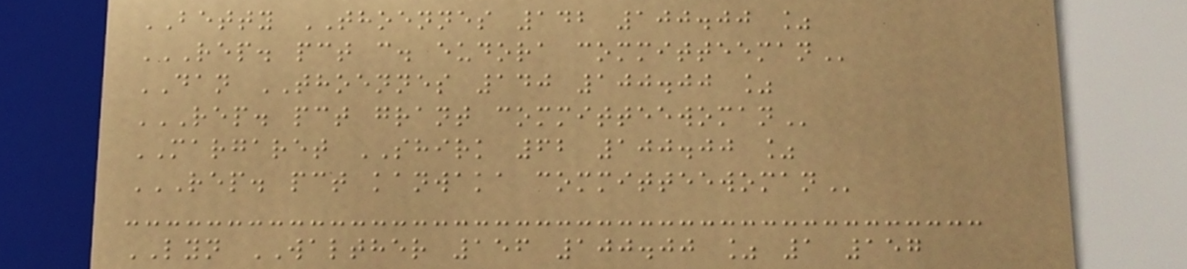BETTY THOENNES 142 100.00 %
REP. PCT C. EUDORA COMMITTEEMAN
DAN THOENNES 140 100.00 %
REP. PCT GRANT COMMITTEEWOMAN
MARGARET SHIRK 62 100.00 %
REP. PCT KANWAKA COMMITTEEWOMAN
LYN WALTHER 156 100.00 % 1 157
